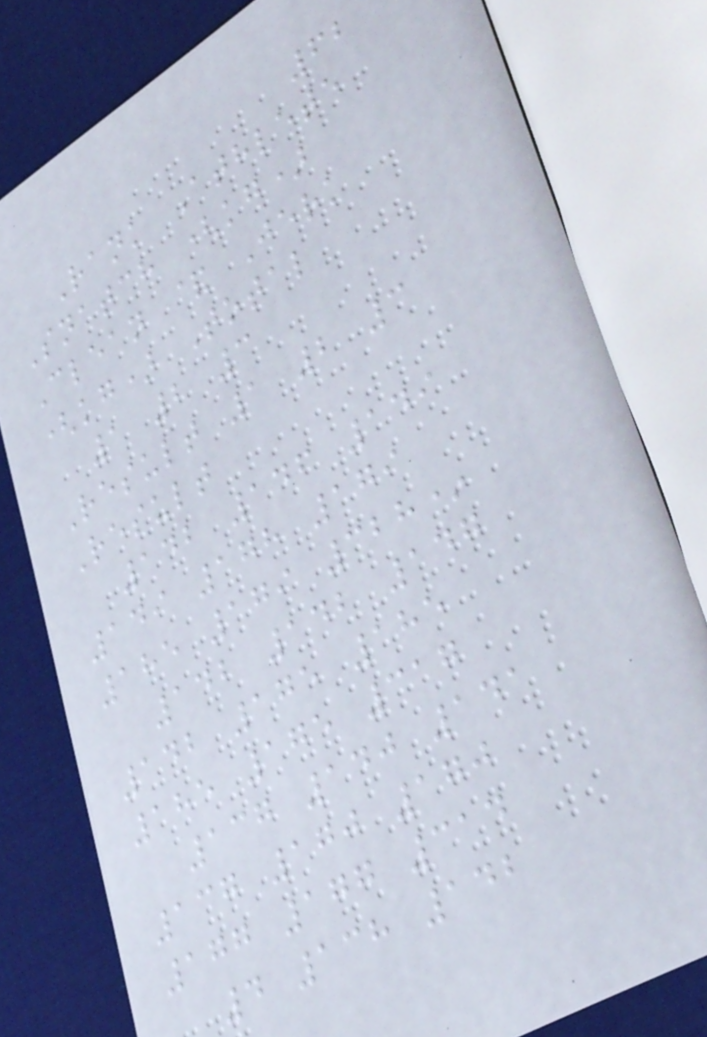62
Rank Athlete
Snatch (kg)
Clean & Jerk
(kg) Total
1 2 3
Result 1 2 3
Result
142 146 149
149 178 179
185 179 328*
142 142 147
142 175 185
185 175 317
137 140 141
137 170 170
177 177 314
4 138 142
